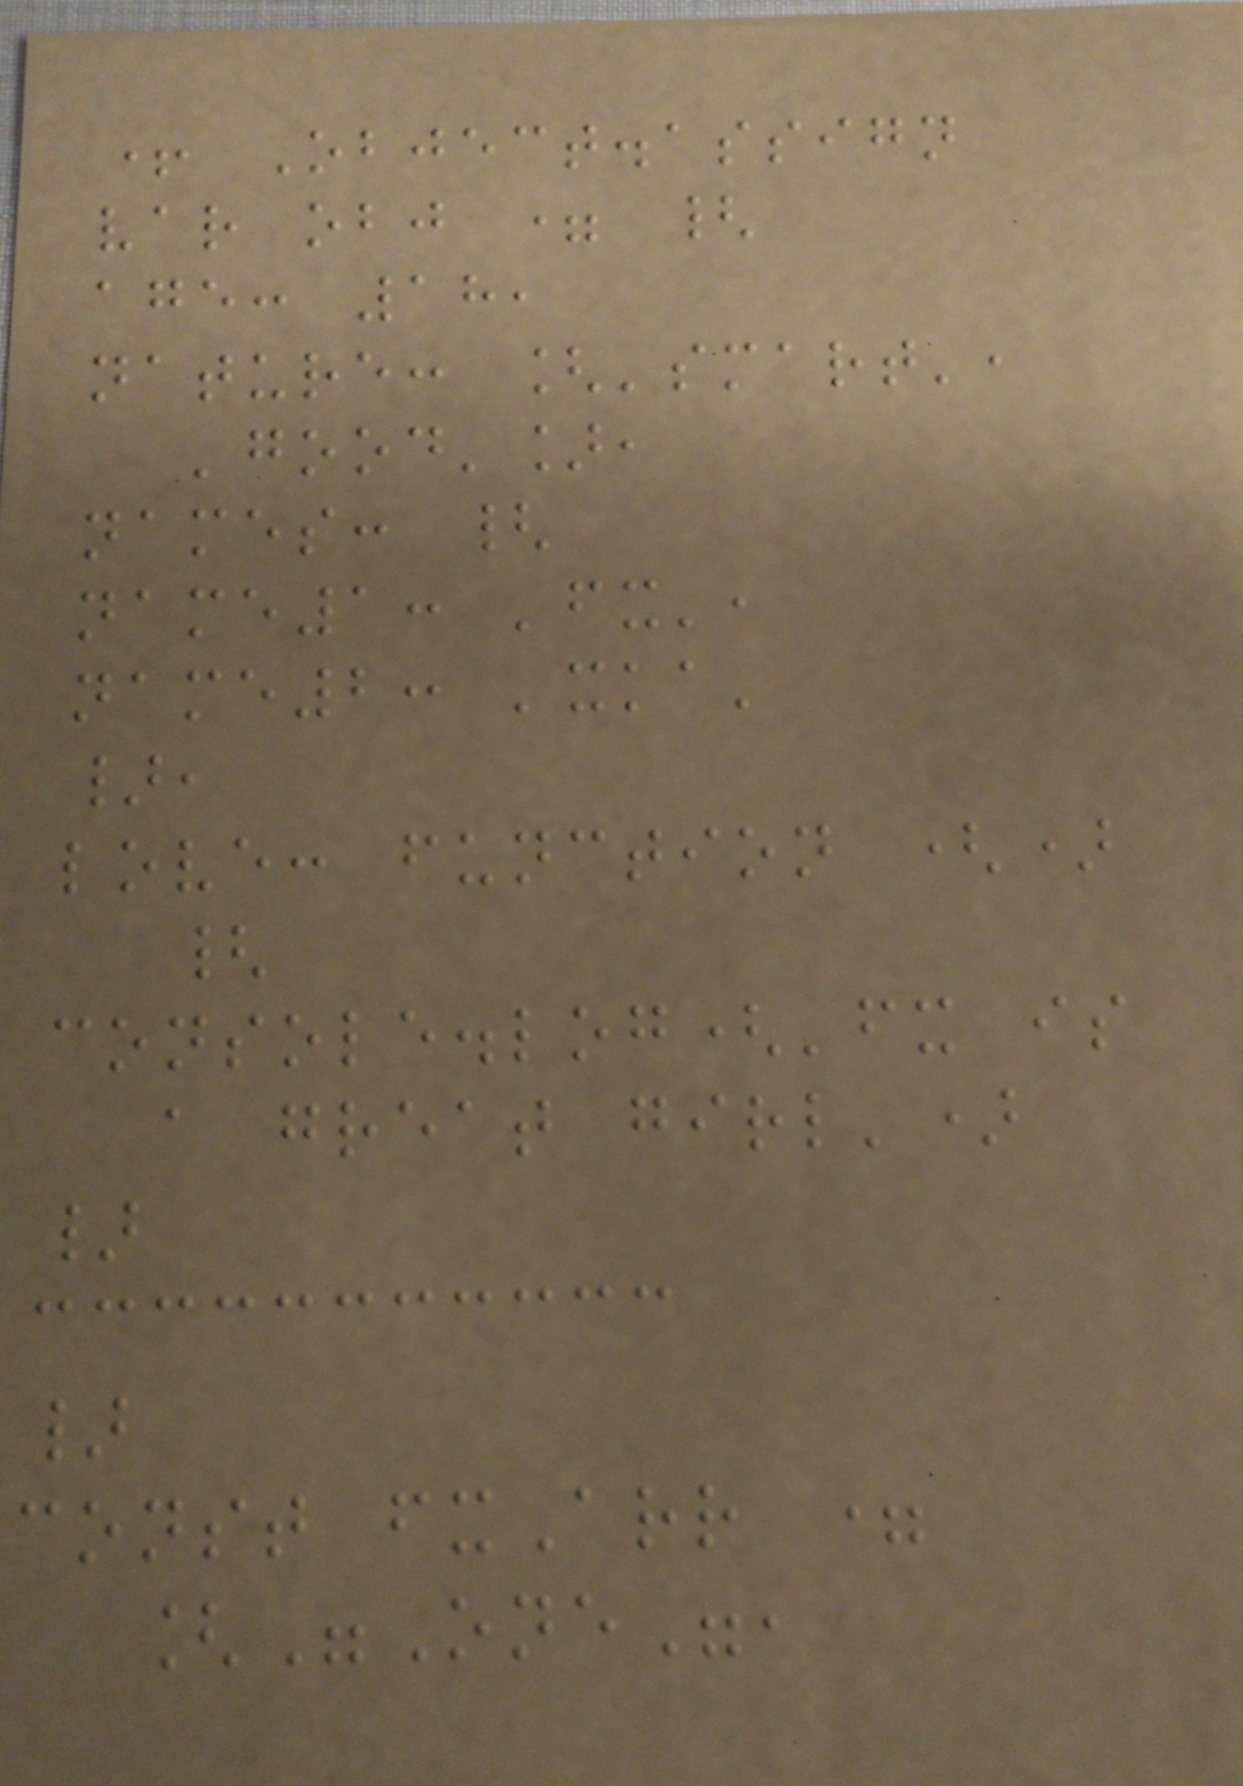+ Object.assign
var obj = {
age: 18,
nature: ['smart',
'good'],
names: {
name1: 'fx',
name2: 'xka'
},
love: function ()
{
console.log('fx is
a great girl')
}
}
const fxArr =
["One",
